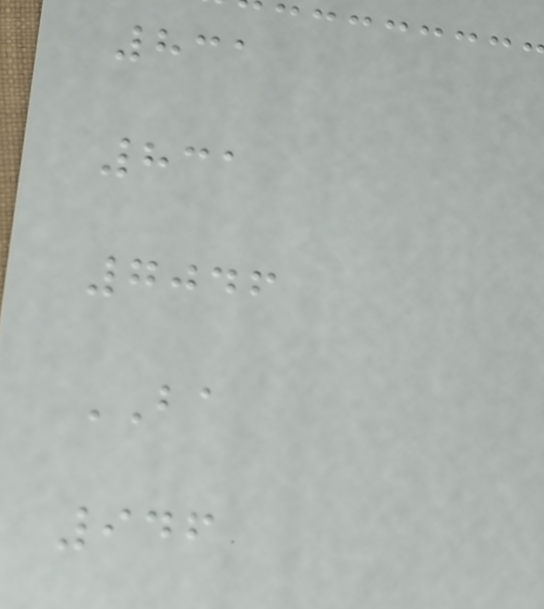831
831
7046
BA
946
